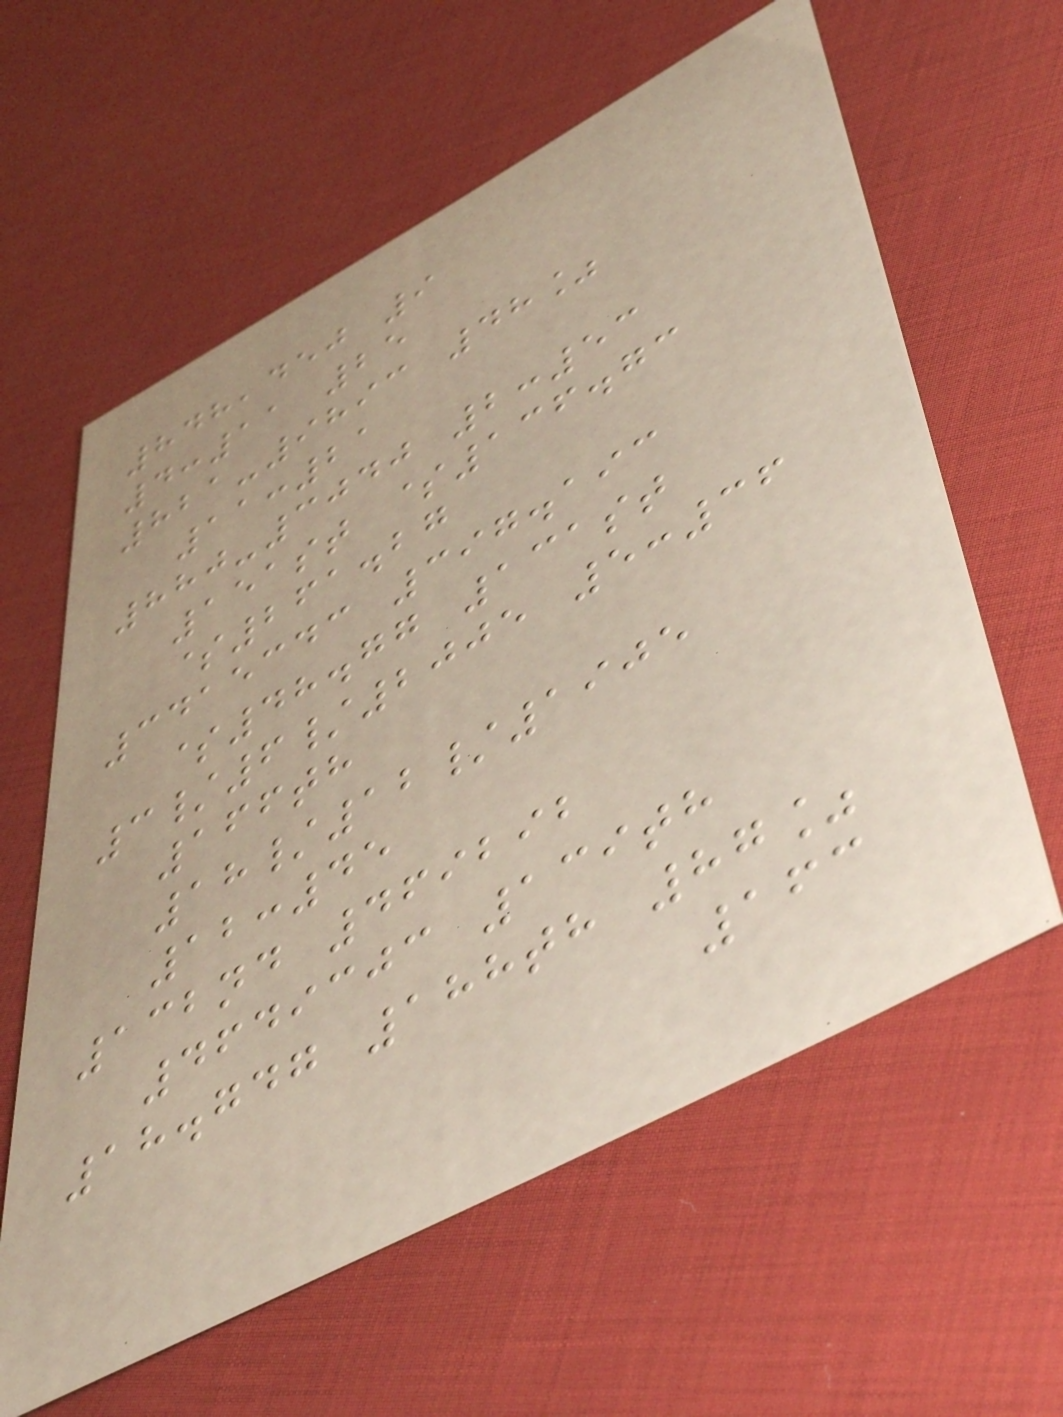848,450 9
4:11 25
821-9893 48%
11:21
880-3040 2:53
151st $136.73
$261.27
3415343 397.193
$48.77 131st
3/6/2005 5:36
166th
18/12/1905
12:45
132nd 469292
4649303 139th
18.747 188th 87%
163
